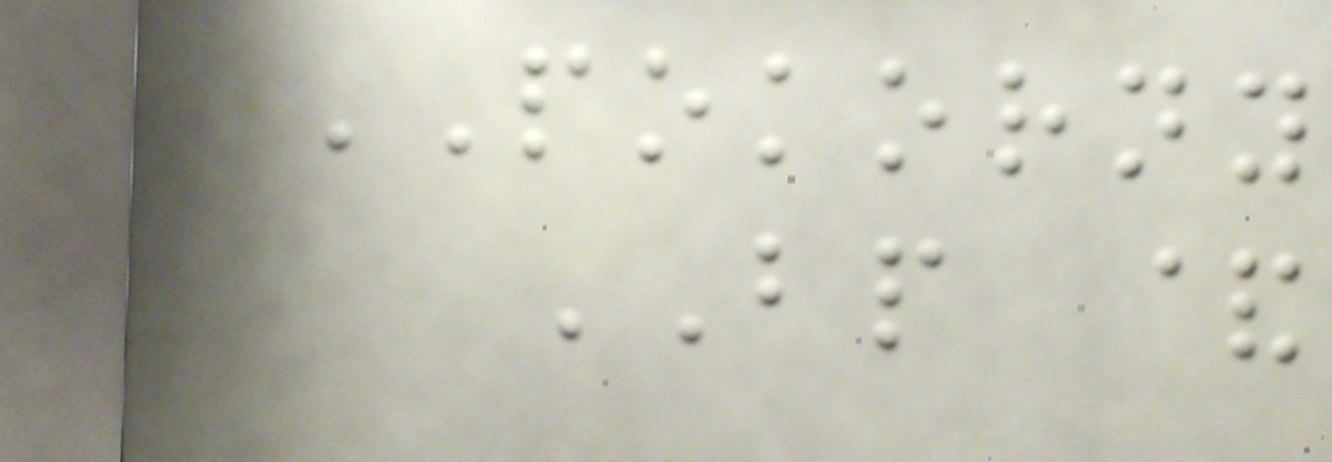POKORNY
BP &
